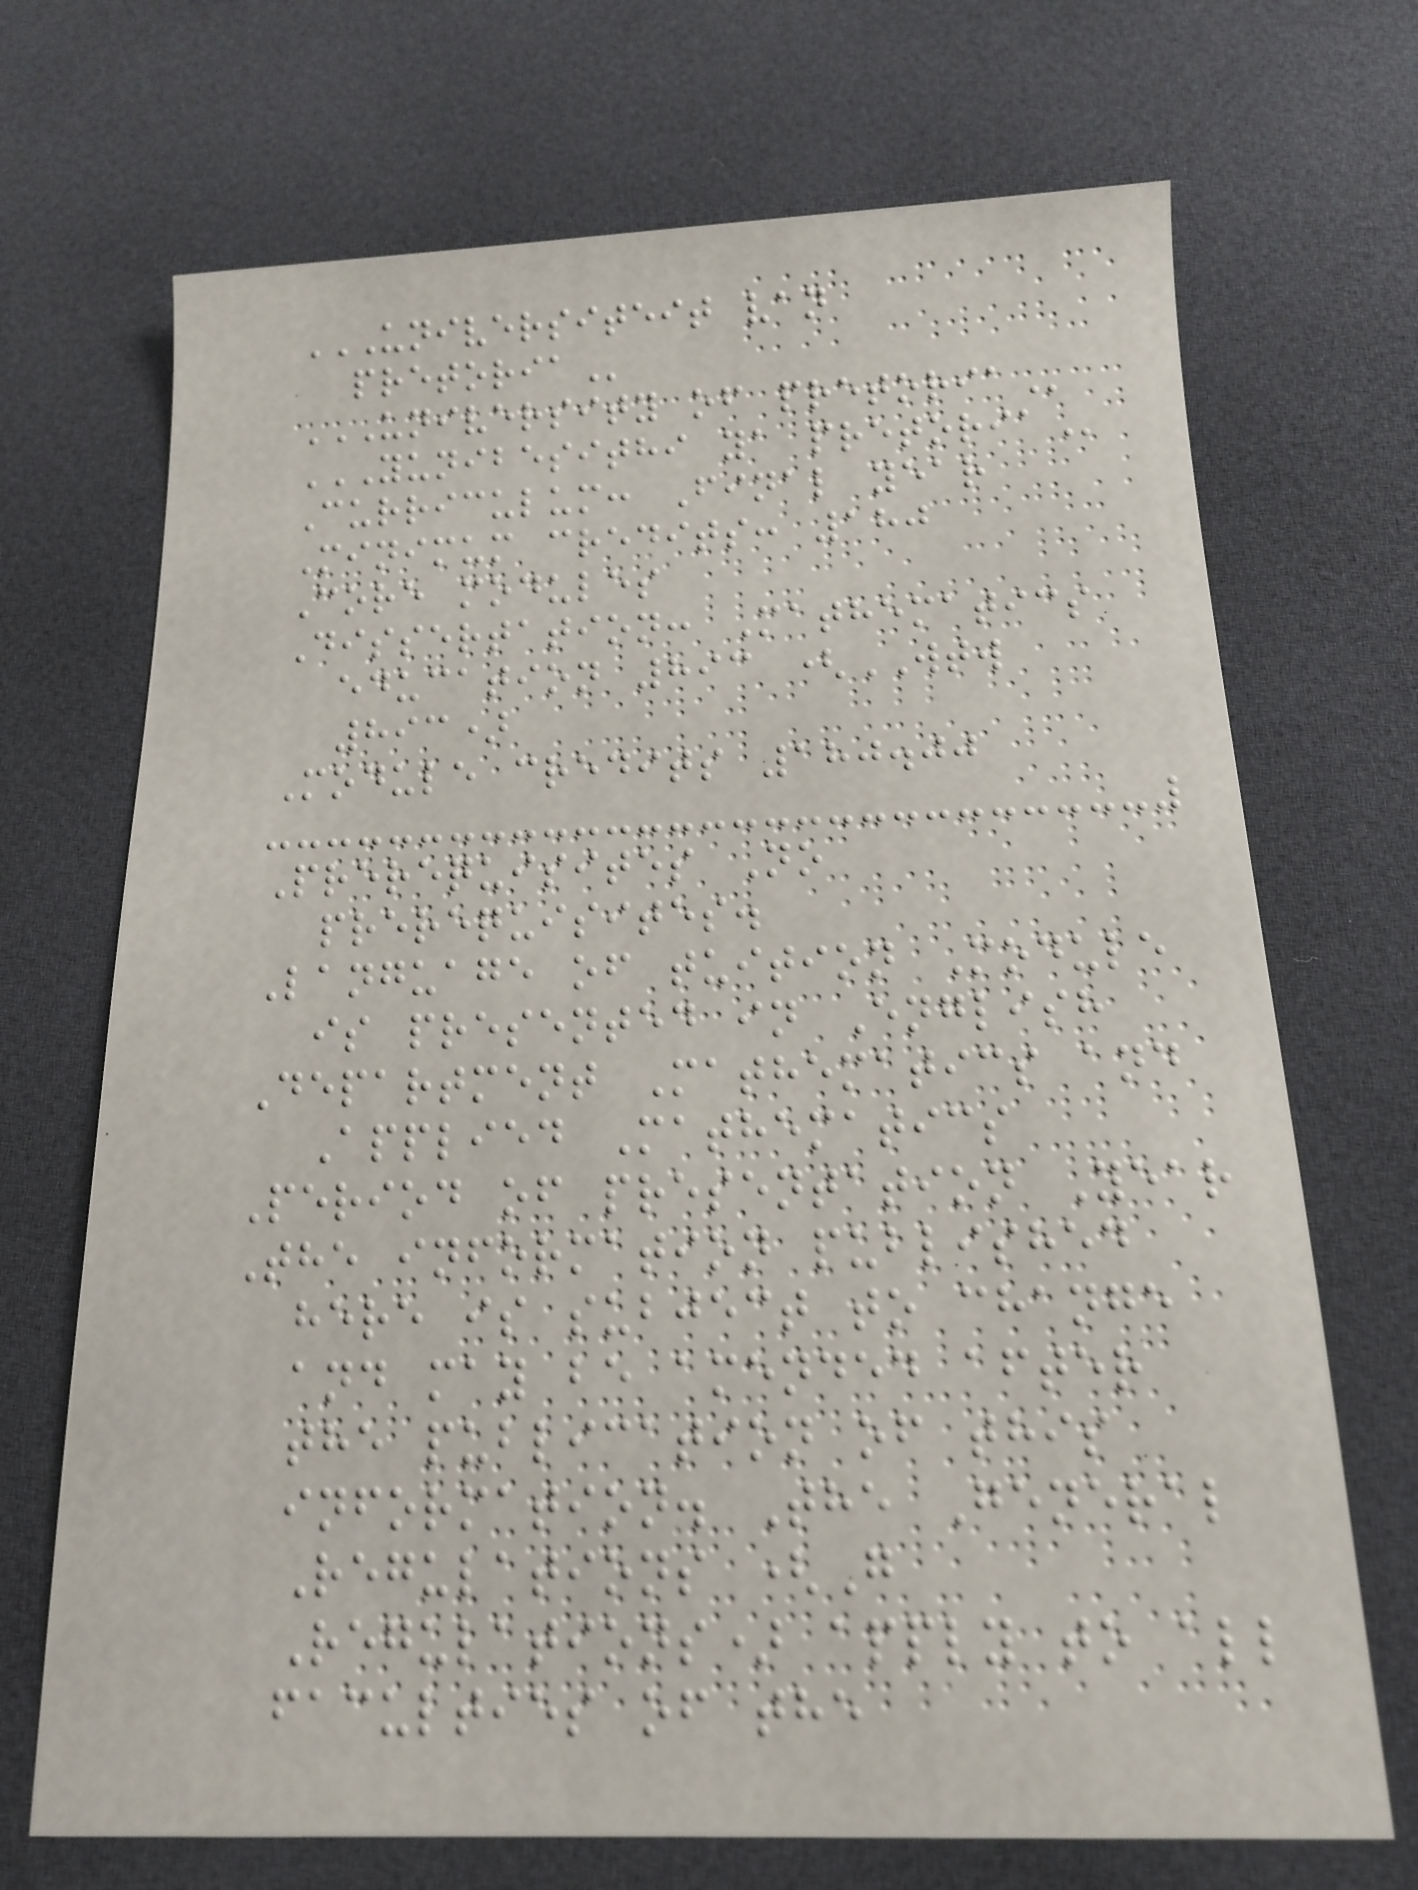UNIVERSITEIT VAN
PRETORIA
UNIVERSITY OF PRETORIA
YUNIBESITHI YA PRETORIA
Curriculum: Final year
Minimum credits: 180
Core modules
Dissertation: Mathematics
education 893 (WTW
893)
Module credits 180.00
Prerequisites No
prerequisites.
Language of tuition Module
is presented in English
Department Mathematics and
Applied Mathematics
Period of presentation Year
The information published
here is subject to change
and may be amended after
the publication of this
information. The General
Regulations (G
Regulations) apply to all
faculties of the
